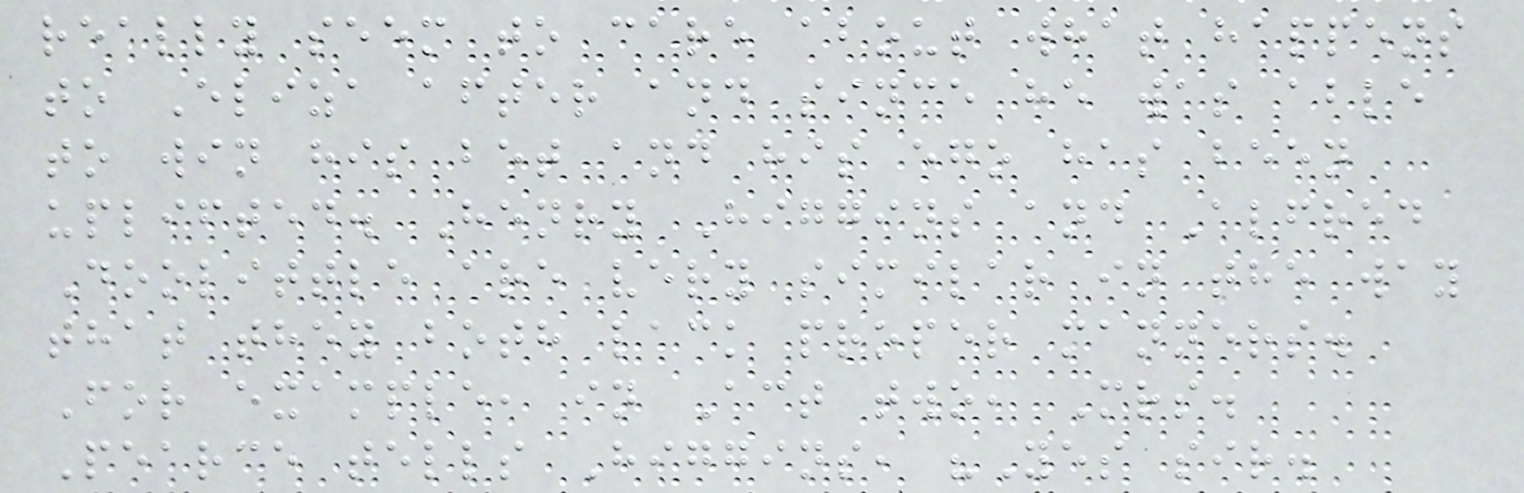really seem to care about what happens
to Eliza after and since he was able
to win his bet and his ego has been
uplifted. Henry Higgins and Alfred
Doolittle are very similar in the way
that they both lack proper manners.
For example, in Act two, Mrs.
Pearce tells Higgins, "Yes sir.
